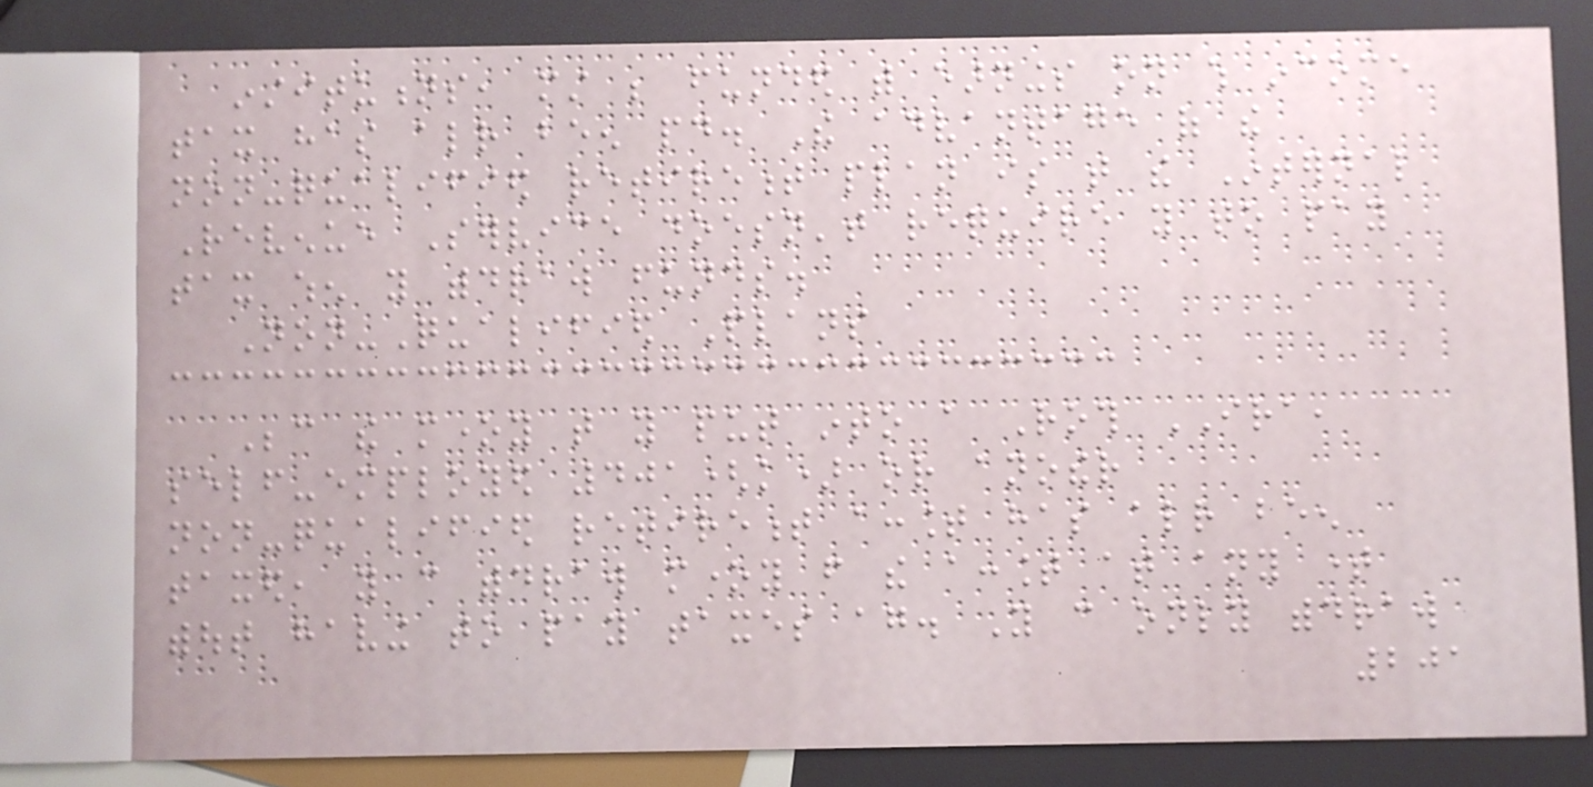institutions, must be funded with earnings on which income
tax has already been paid. The advantage of the
non-qualified retirement plan is that the Internal
Revenue Service doesn't require you to pay
tax when you withdraw funds.
Non-Qualified Plans
Because the money that you put into a Roth IRA,
self-employed 401(k) or another
non-qualified retirement account has already been
taxed, you can withdraw money from the account at any time
without having to pay taxes again. You can only withdraw
201
